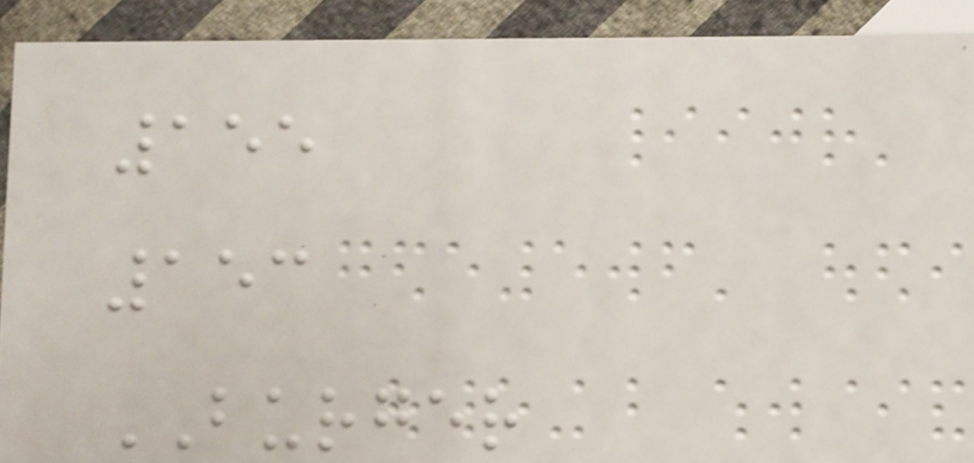155
153
BURGER
